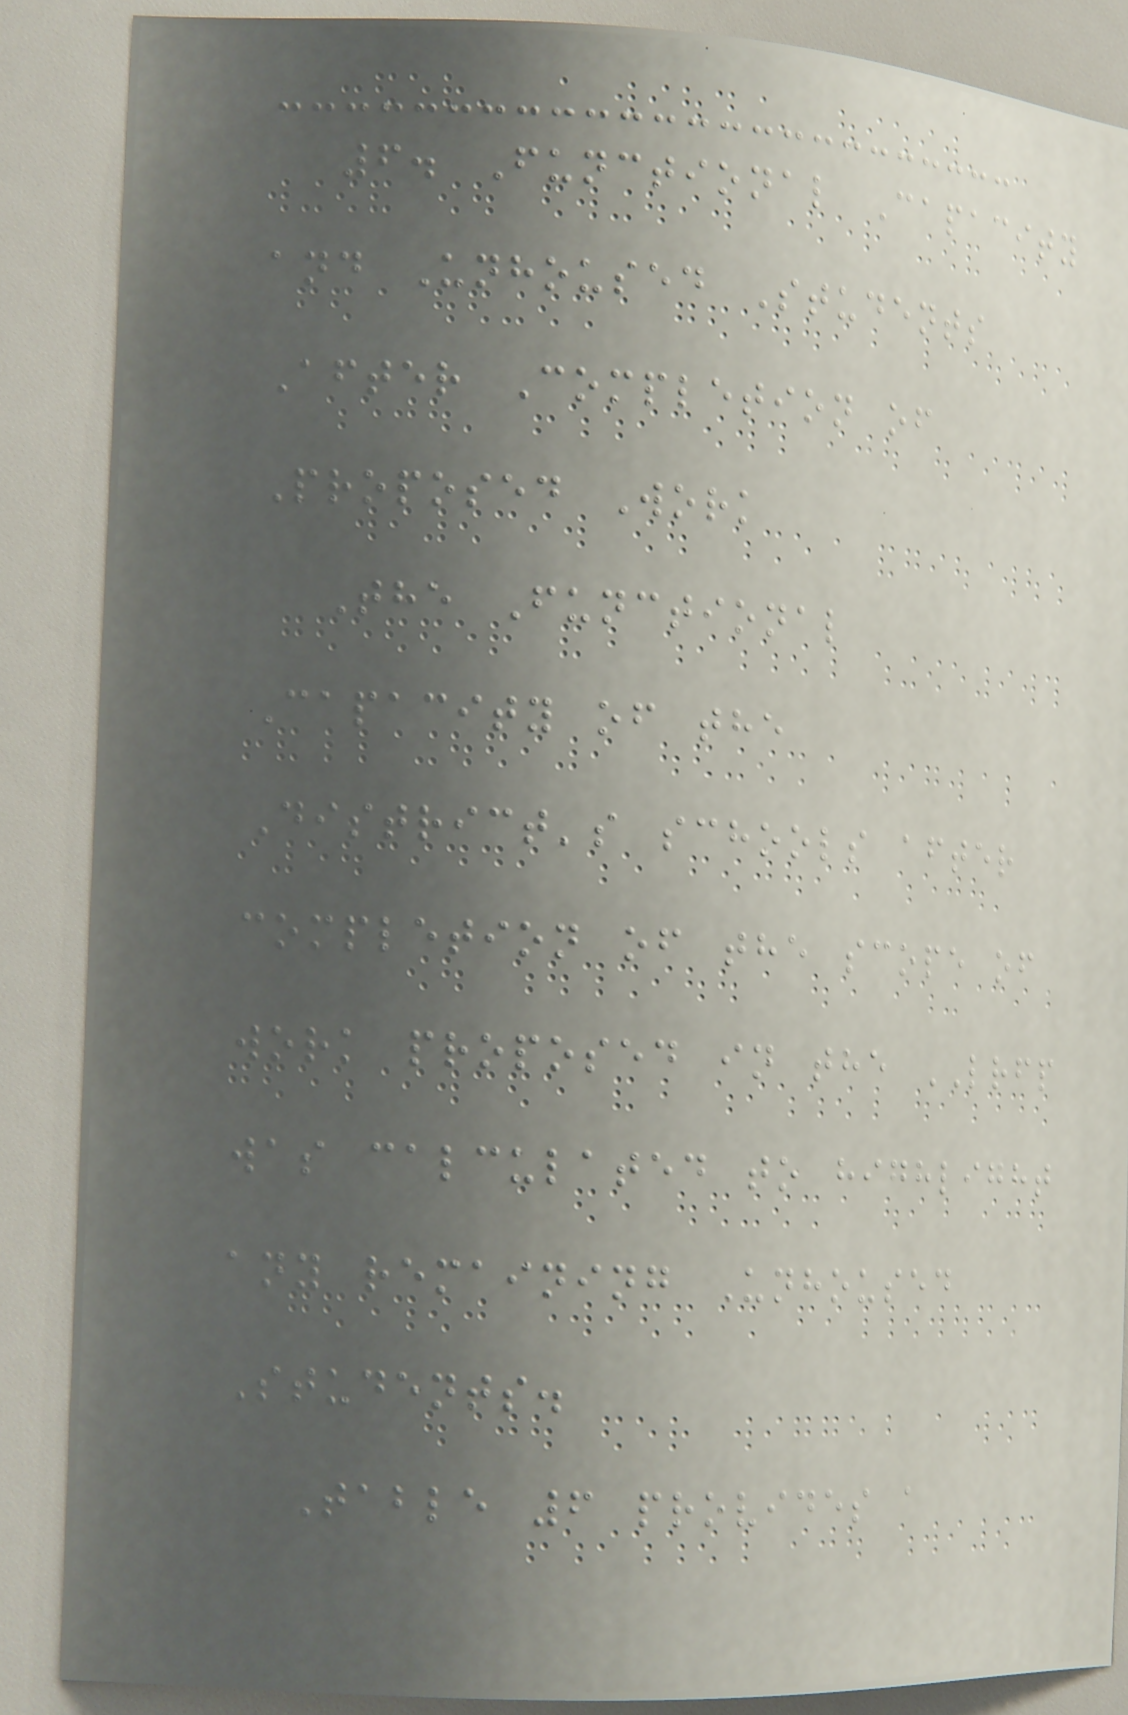6. Functional Capacity
and Unhoused Students
After Completion of
Proposed Work
The Functional
Capacity of the
District's schools after
completion of the scope of
work proposed in the LRFP
was calculated to highlight
any remaining Unhoused
Students.
Table 6 provides a
